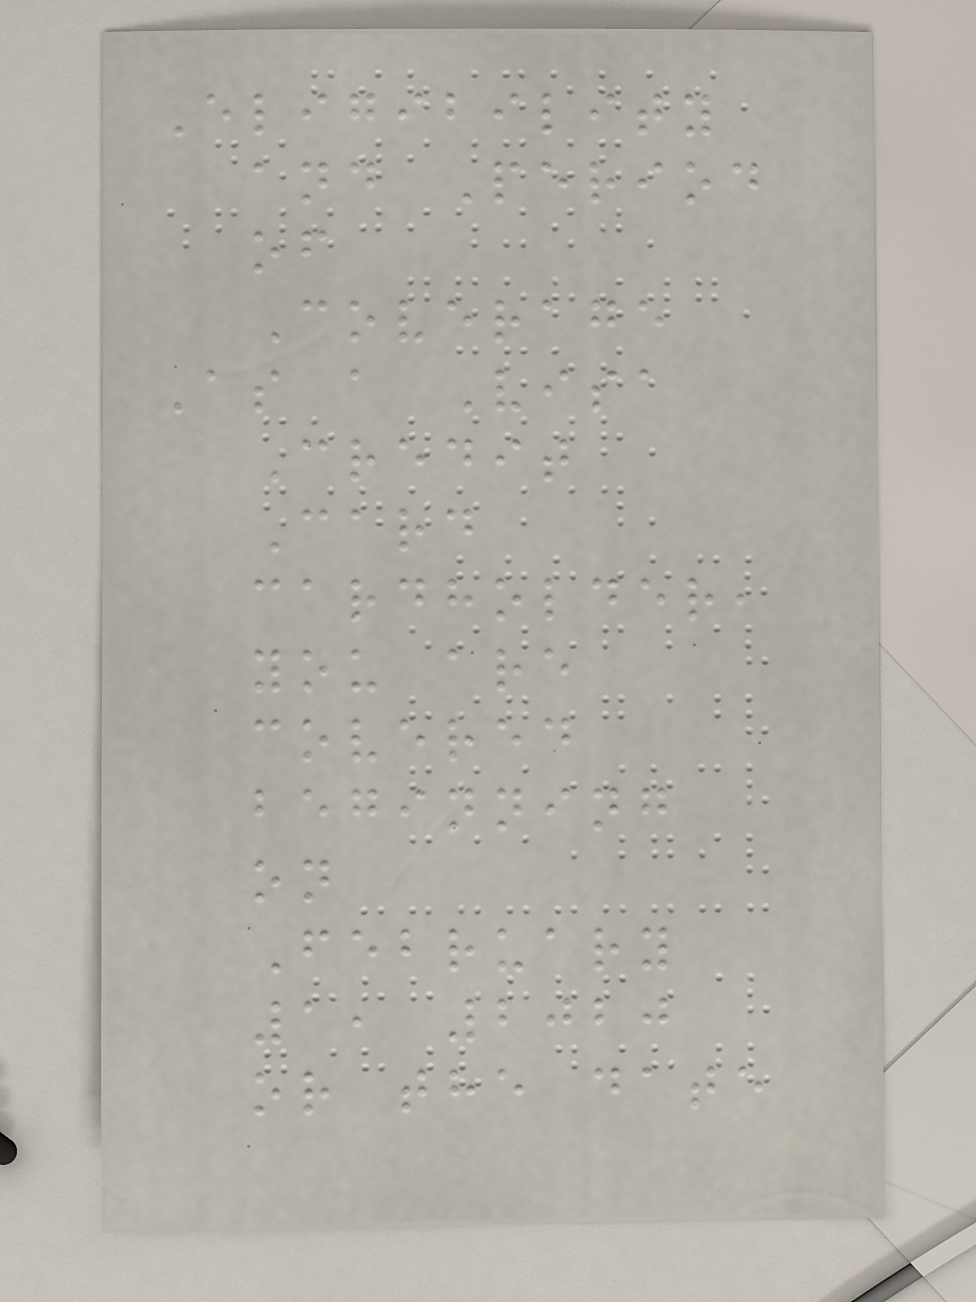Eligibility
and Period
of
Coverage
As a Visa
Credit
Card
cardholder,
you are
covered
beginning
on
February
1, 2020
or the date
